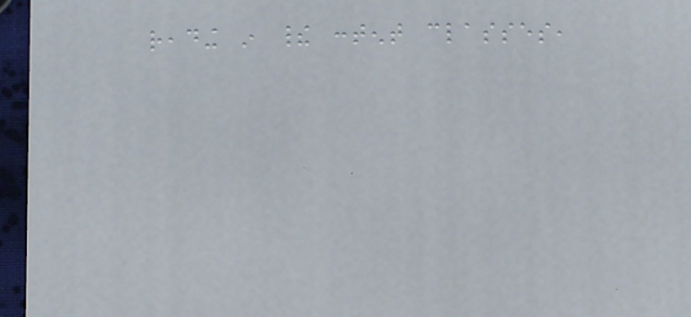reading in their content classes,
